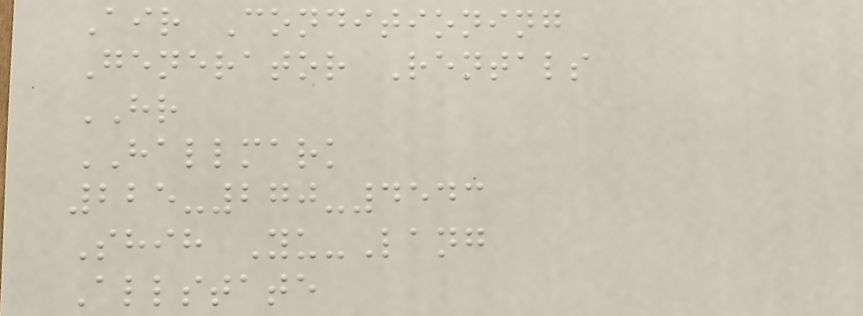Air Conditioning
Generator Rentals
HR
HALLMARK
225-270-4543
Shih Yu-Lang
Allstate
